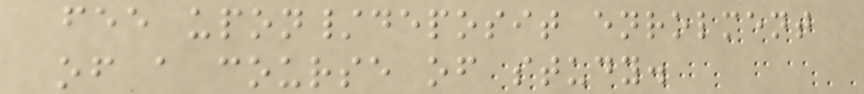fee upon/deposit enrolment
of a course of study.
